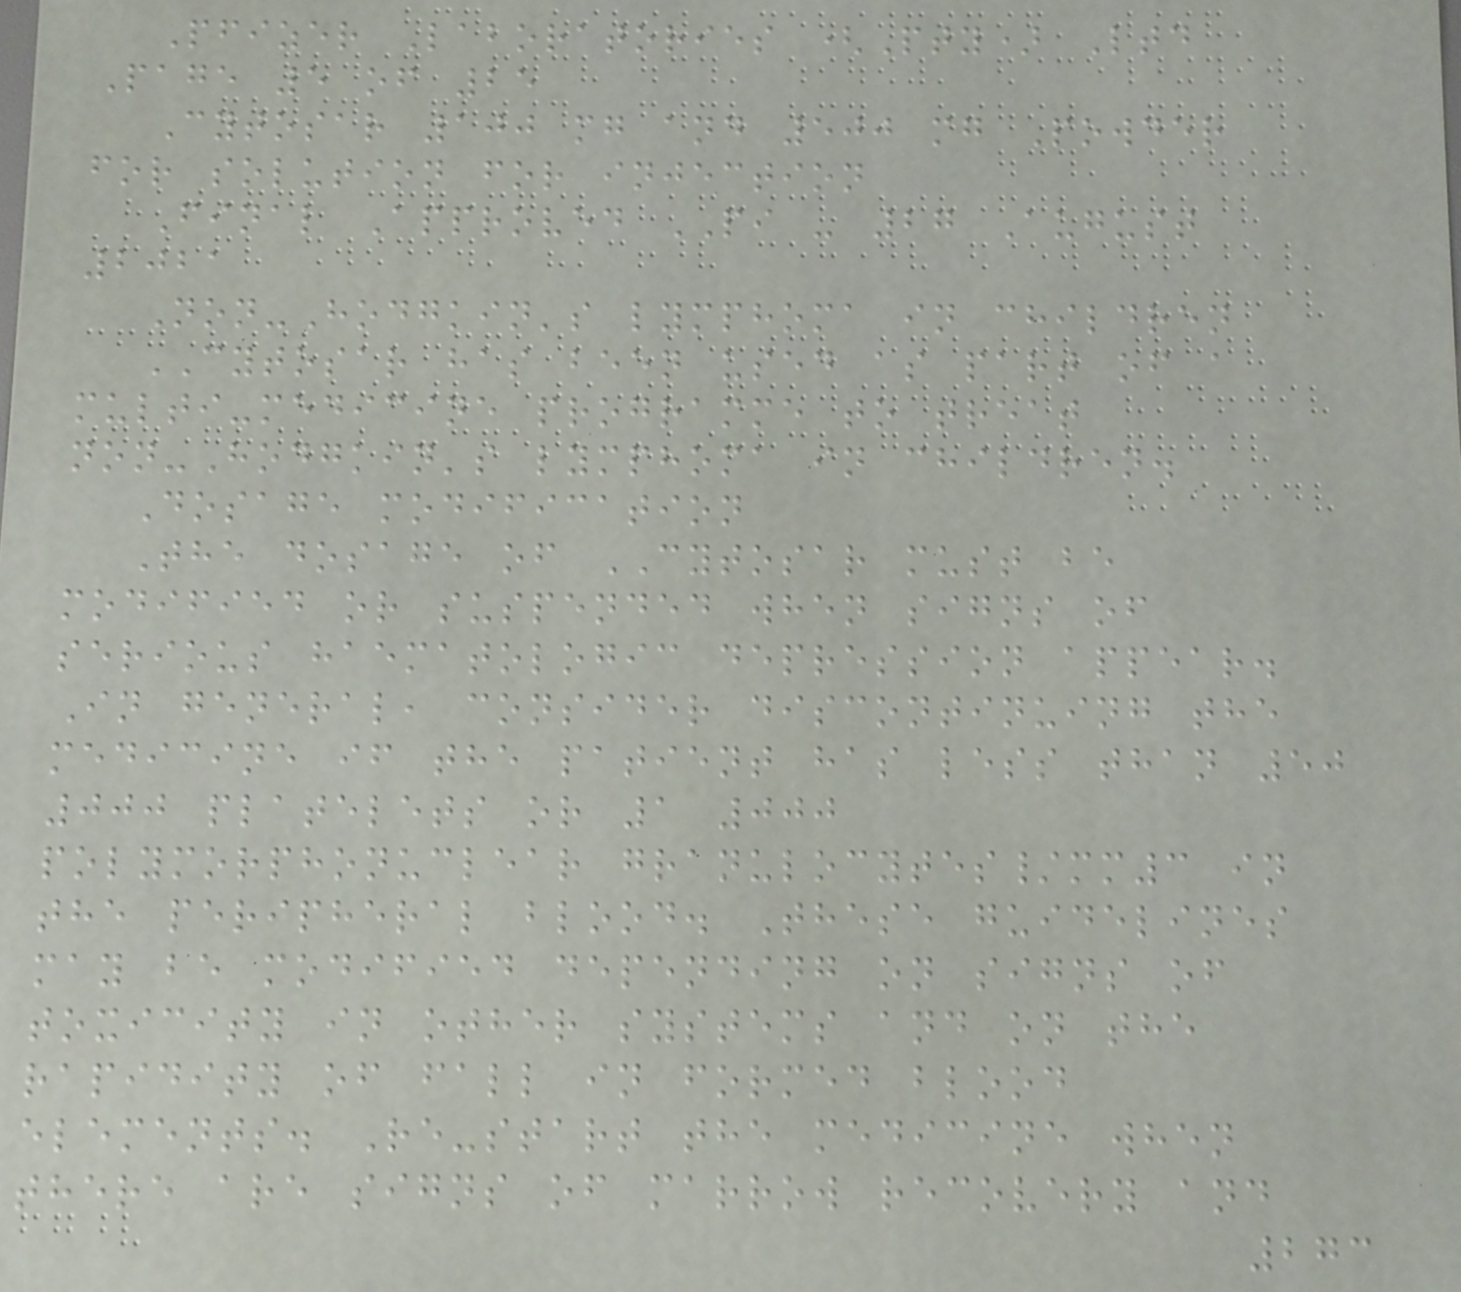Pfizer Laboratories (Pty) Ltd
Page 5 of 25
Cytosar 100 mg and 500 mg Powder
for solution for injection
Final Approved PI - 27 August
2021
Non-Hodgkin's lymphoma in children
CYTOSAR has been used as part of a
multi-medicine programme to treat
non-Hodgkin's lymphoma in children.
Dosage modification
The dosage of CYTOSAR must be
modified or suspended when signs of
serious haematologic depression appear.
In general, consider discontinuing the
medicine if the patient has less than 50
000 platelets or 1 000
polymorphonuclear granulocytes/mm3 in
the peripheral blood. These guidelines
may be modified depending on signs of
toxicity in other systems and on the
rapidity of fall in formed blood
elements. Re-start the medicine when
there are signs of marrow recovery and
273
